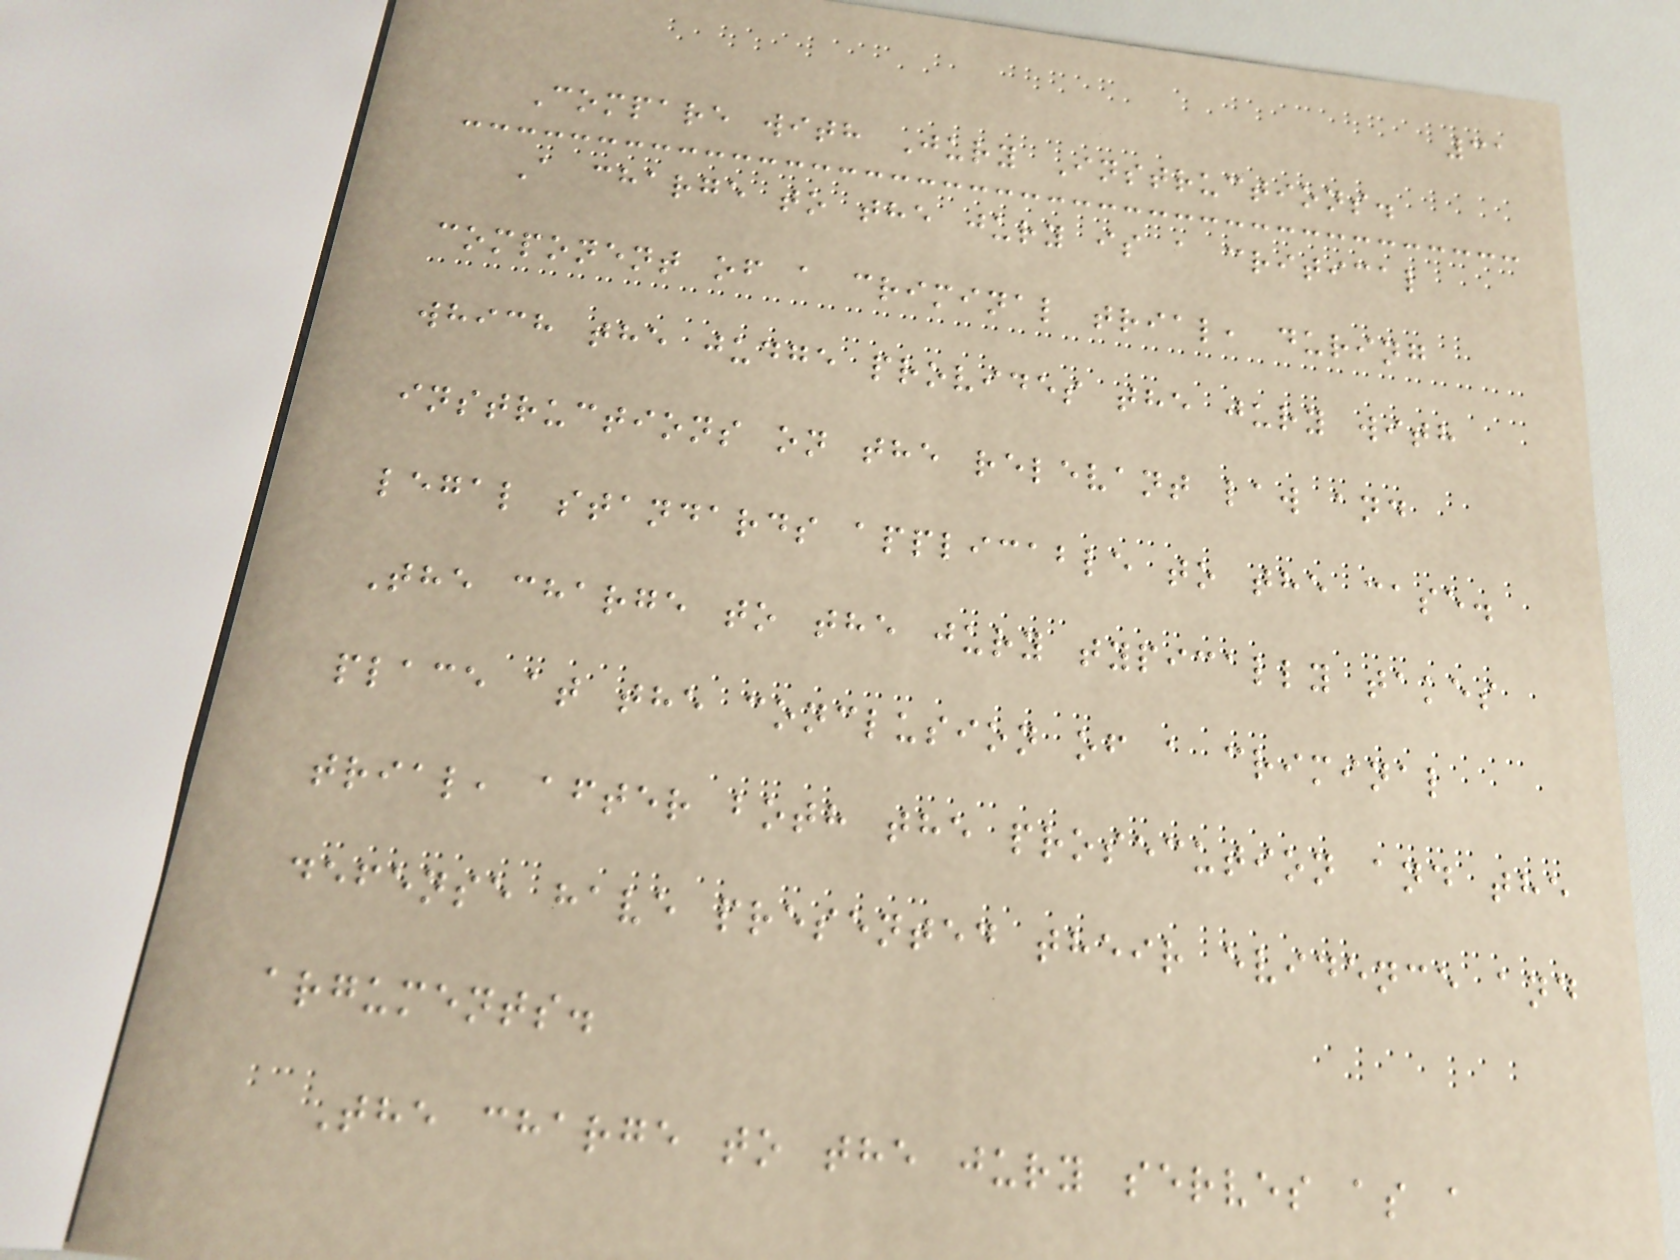31
Compare with Jury Instructions.
A charge to the jury is a critical
component of a criminal trial, during
which the judge provides the jury with
instructions on the relevant law and
legal standards applicable to the case.
The charge to the jury typically takes
place at the conclusion of a criminal
trial, after both the prosecution and the
defense have presented their evidence and
arguments.
The charge to the jury serves as a
